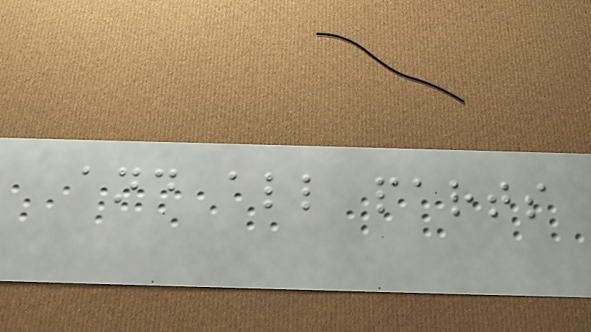and all parts
